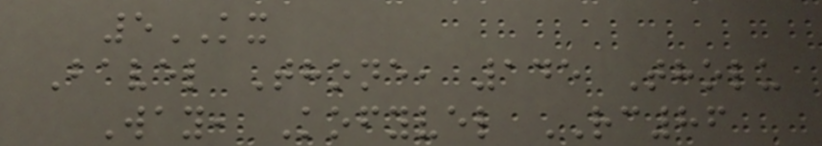5KX
Bavel Thone, 145 Tholu
Way, Kofyvel RC86
